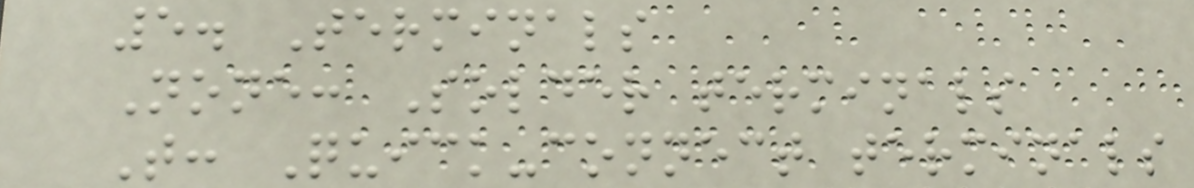5. Terminals
None: Solder terminals
T: Quick-connect terminals
